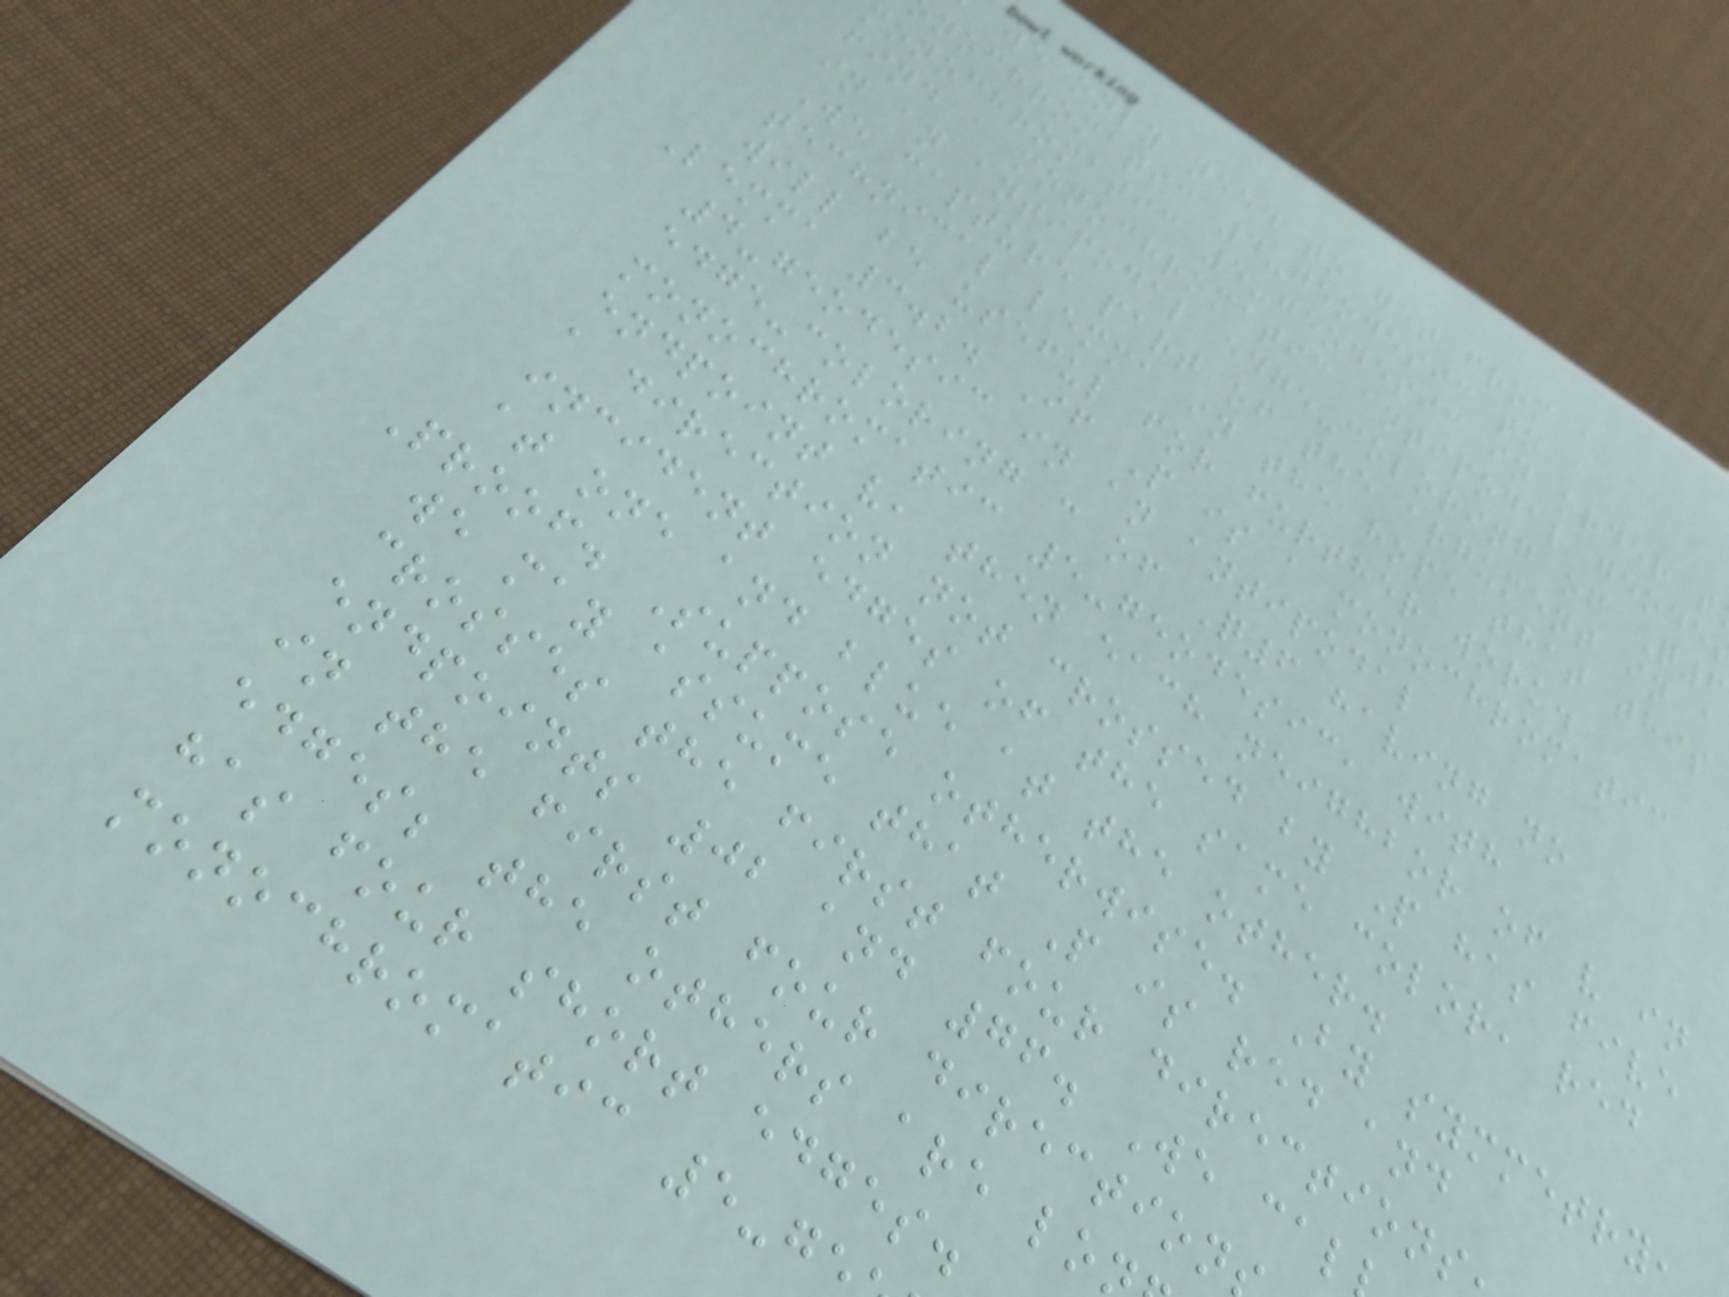we only need to get from a
nochromatic 4-geodesic to a
monochromatic 5-geodesic in order t
find a monochromatic antipodal geode
in an antipodal edge-coloring of Q6
We capture part of the argument in a
technical lemma in the hope that this
will be useful for further work.
Lemma 3.2. If P is a monochromatic
4-geodesic in an antipodal
edge-coloring c of Q6 having no
monochromatic 5-geodesic, with
endpoint v, then each neighbor of v in
a direction not crossed by P has five
incident edges of the same color, red
at one and blue at the other.
Proof. Suppose otherwise. By symmetry,
we may assume that P is red and
crosses the first four directions
endpoints 02 and 76. We cal
in the first four direction
edges; the others are lo
has four short edges.
monochromatic 5-g
